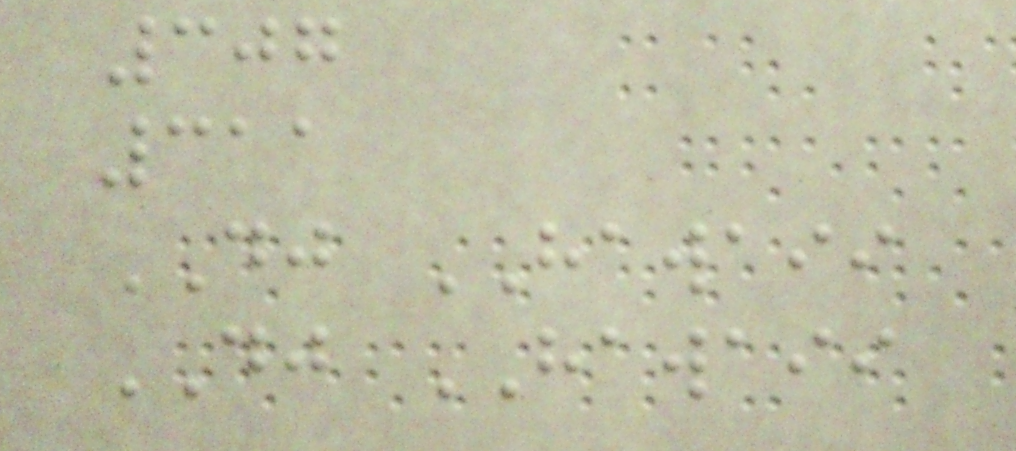307
311
DJ HAWAII
DJ HAWAII
